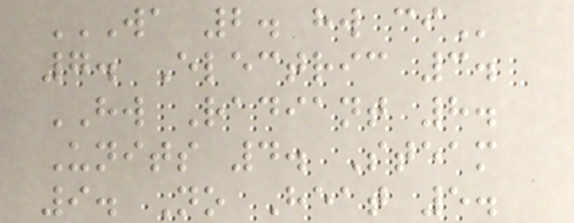WA 2. HW CI
7. Electric 3.
HW Radiant 8.
Units 4. Steam
9. No Heat 5.
